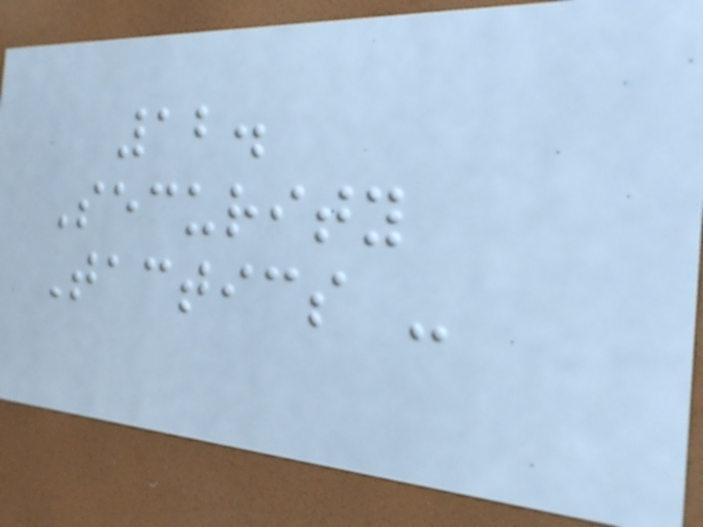12.
Security
Tactics -
